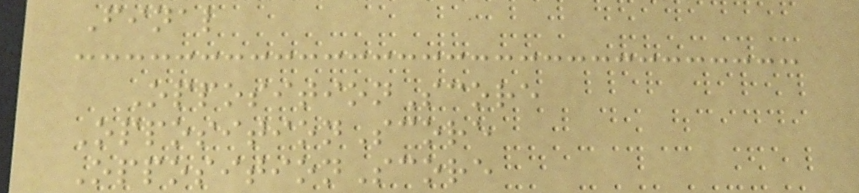Final
OppositionScore
OppositionScore
OppositionScore
